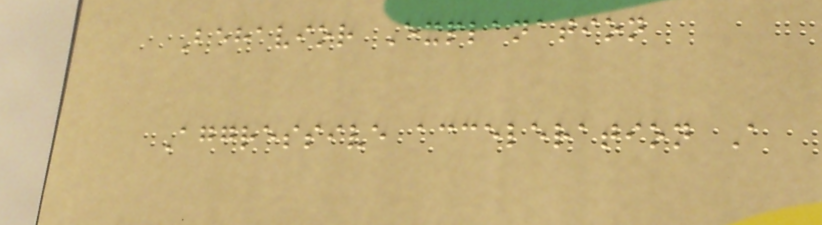Behavior Explanation
Aggressive acceleration A
